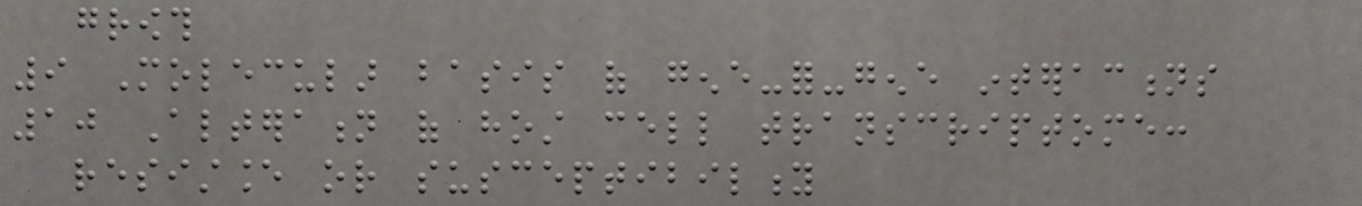growth
9 Molecular basis of gene-for-gene interactions
10 Alteration of host cell transcriptome:
resistance or susceptibility
